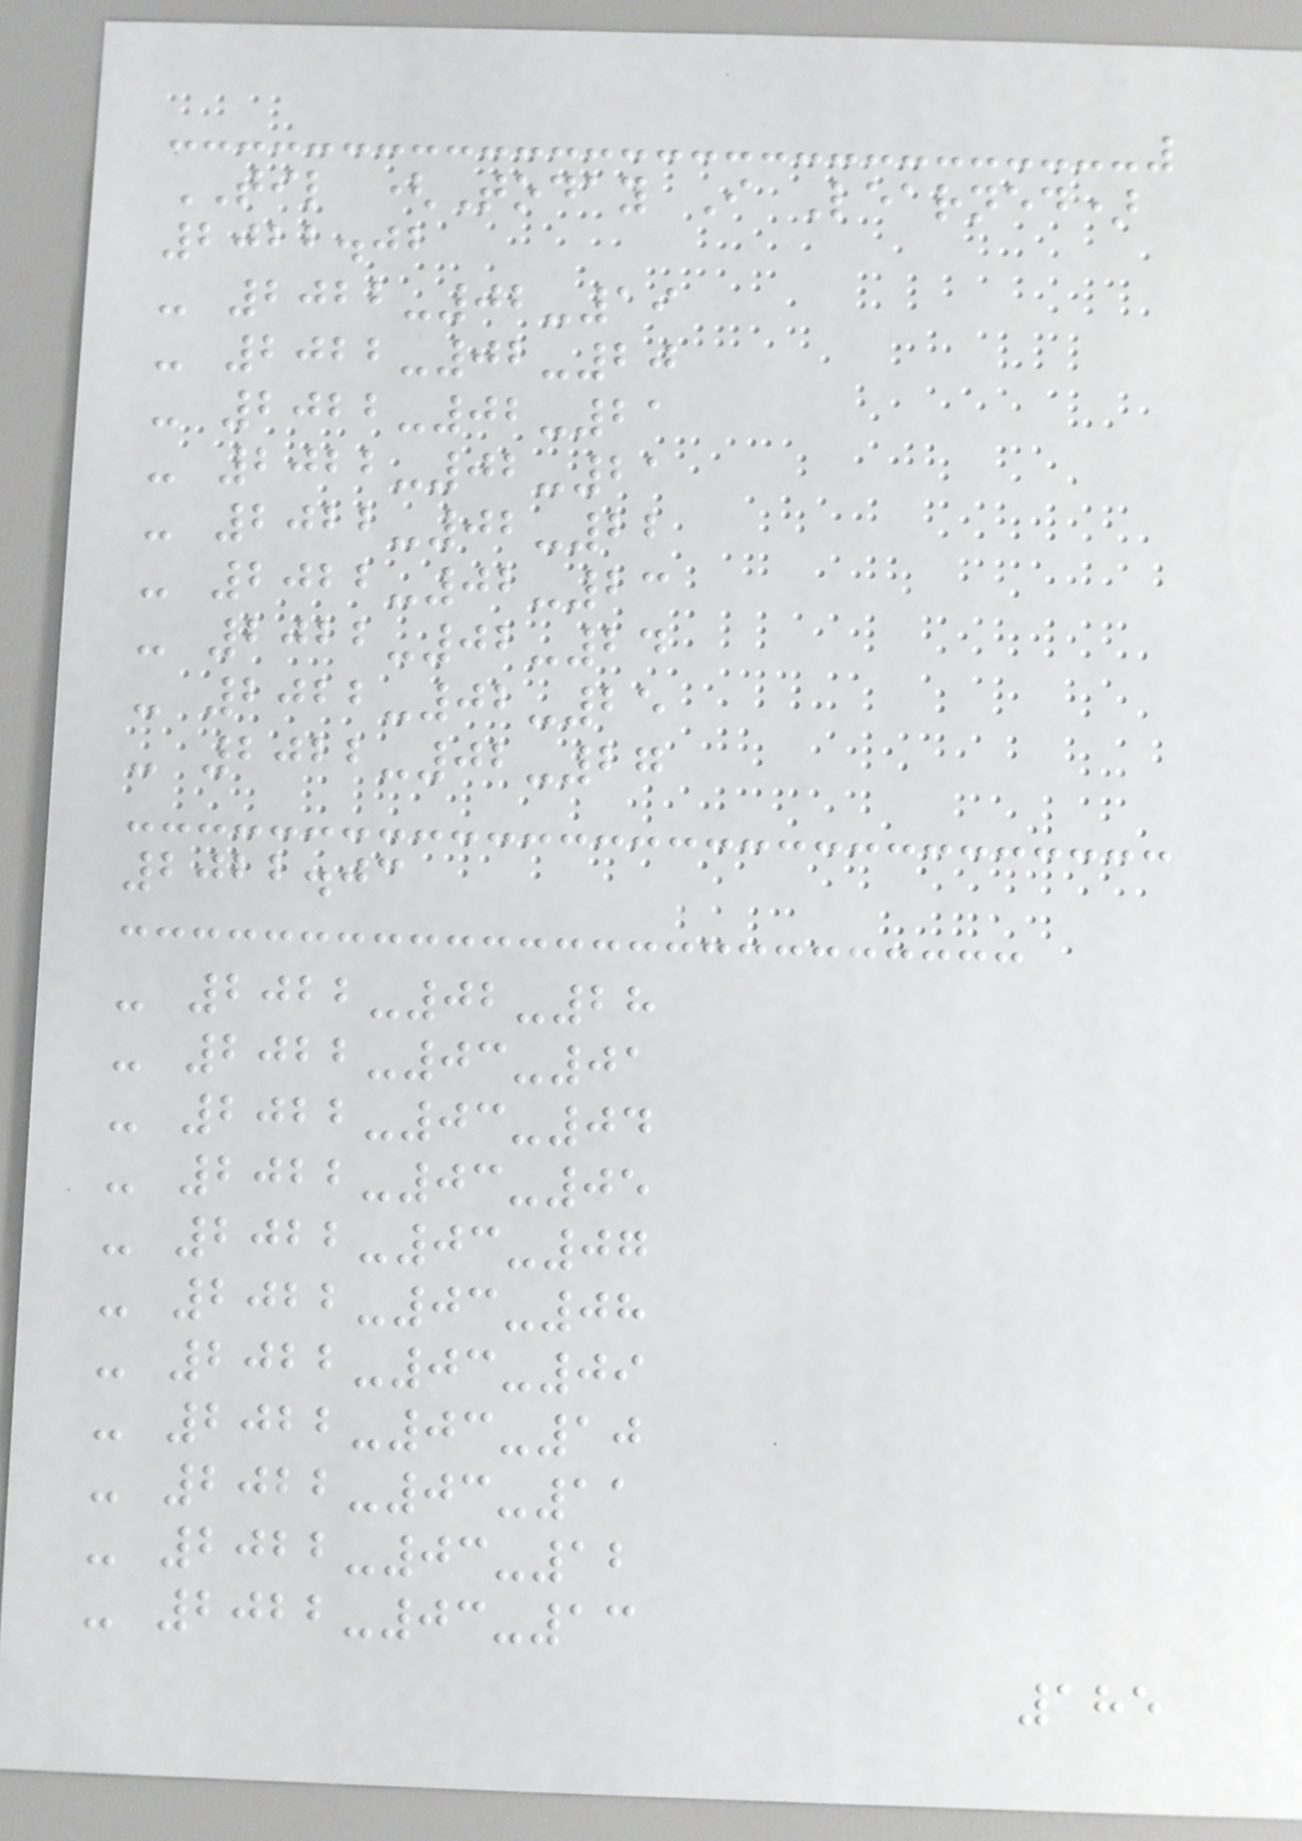TIL (Today I Learned)
2022.02
- 2022-02-19
- 2022-02-20
- 2022-02-21
- 2022-02-21
- 2022-02-22
- 2022-02-23
- 2022-02-24
- 2022-02-25
- 2022-02-27
2022.03
- 2022-02-28
- 2022-03-01
- 2022-03-04
- 2022-03-05
- 2022-03-07
- 2022-03-08
- 2022-03-09
- 2022-03-10
- 2022-03-11
- 2022-03-12
- 2022-03-13
185
